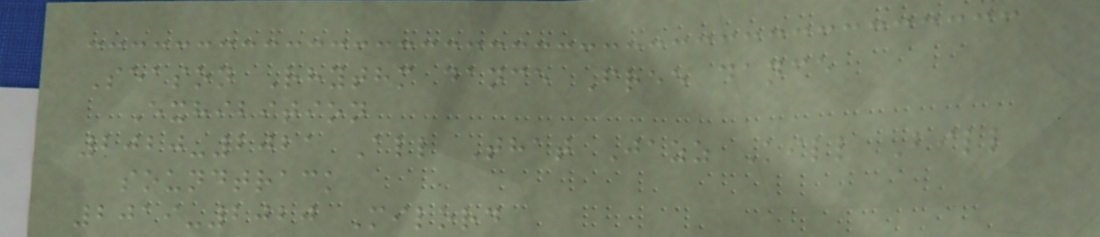Season Rhythm dance Free dance
Exhibition
2020-2021 All That Jazz Kill Bill
soundtrack
2019-2020 Milord
